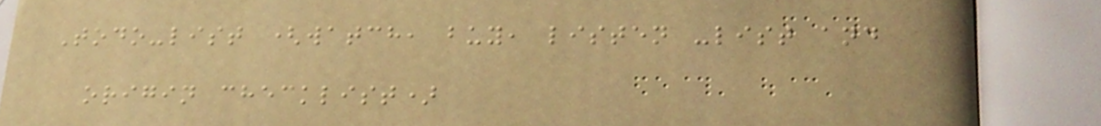Todo-list (watch, buy, listen -list and
origin checklist)
